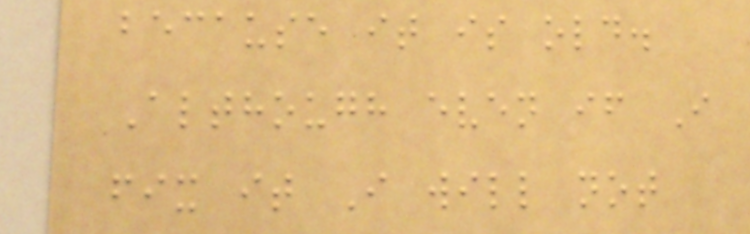because it is old.
Although even if I
fix it I will not
